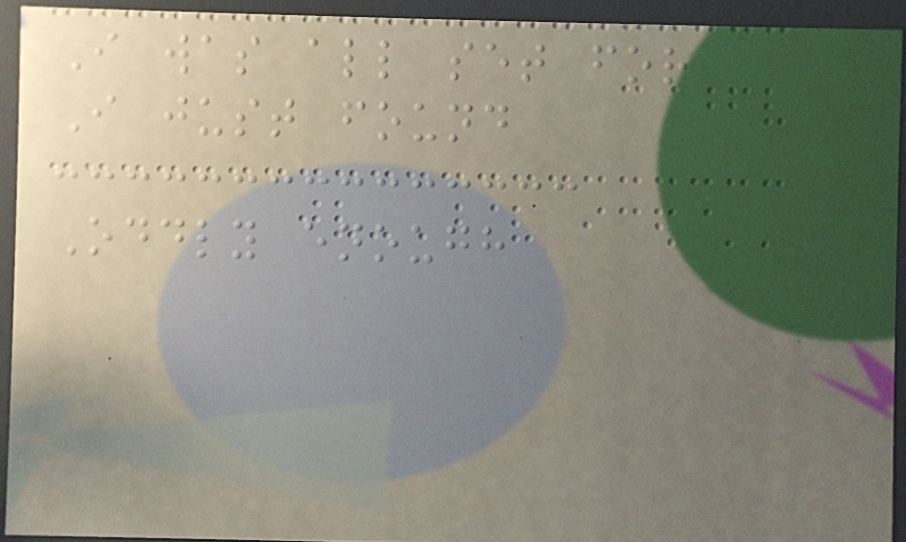I was all set for
I just found
Oddly enough
